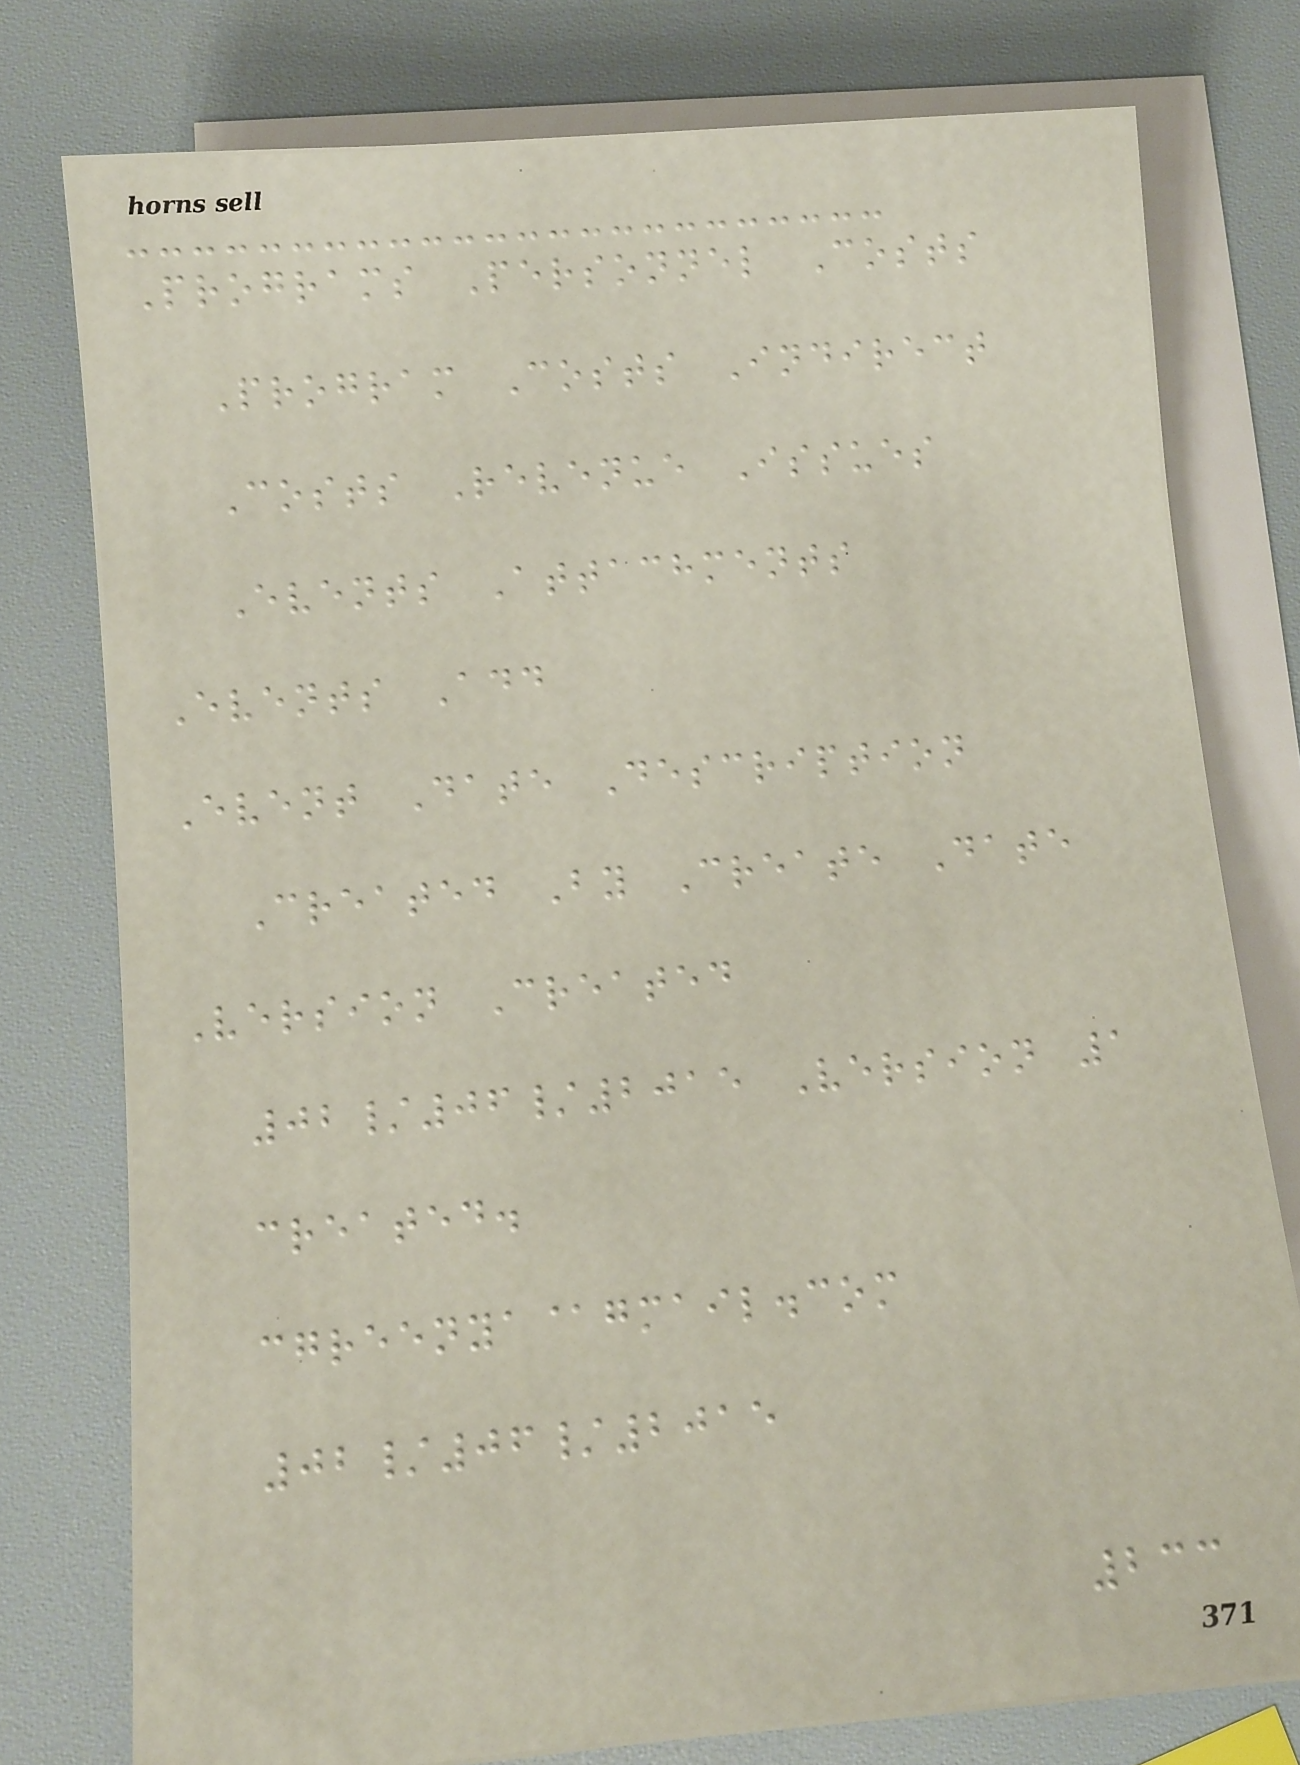Programs Personnel Costs
Program Costs Indirect
Costs Revenue Issues
Events Attachments
Events Add
Event Date Description
Created By Create Date
Version Created
02/06/2015 Version 1
created.
cgreenya@gmail.com
02/06/2015
233
